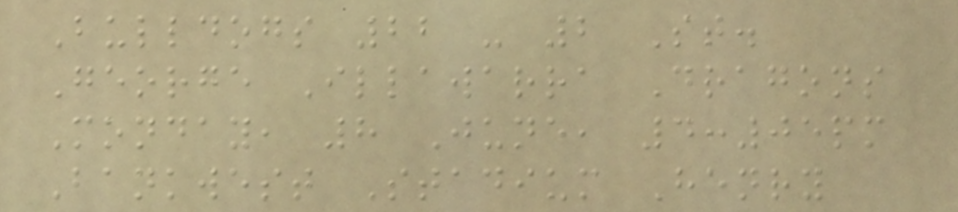Bulldogs 22 - 2 St.
George Illawarra Dragons
Monday, 8 June, 4:05pm
Bankwest Stadium Henry
